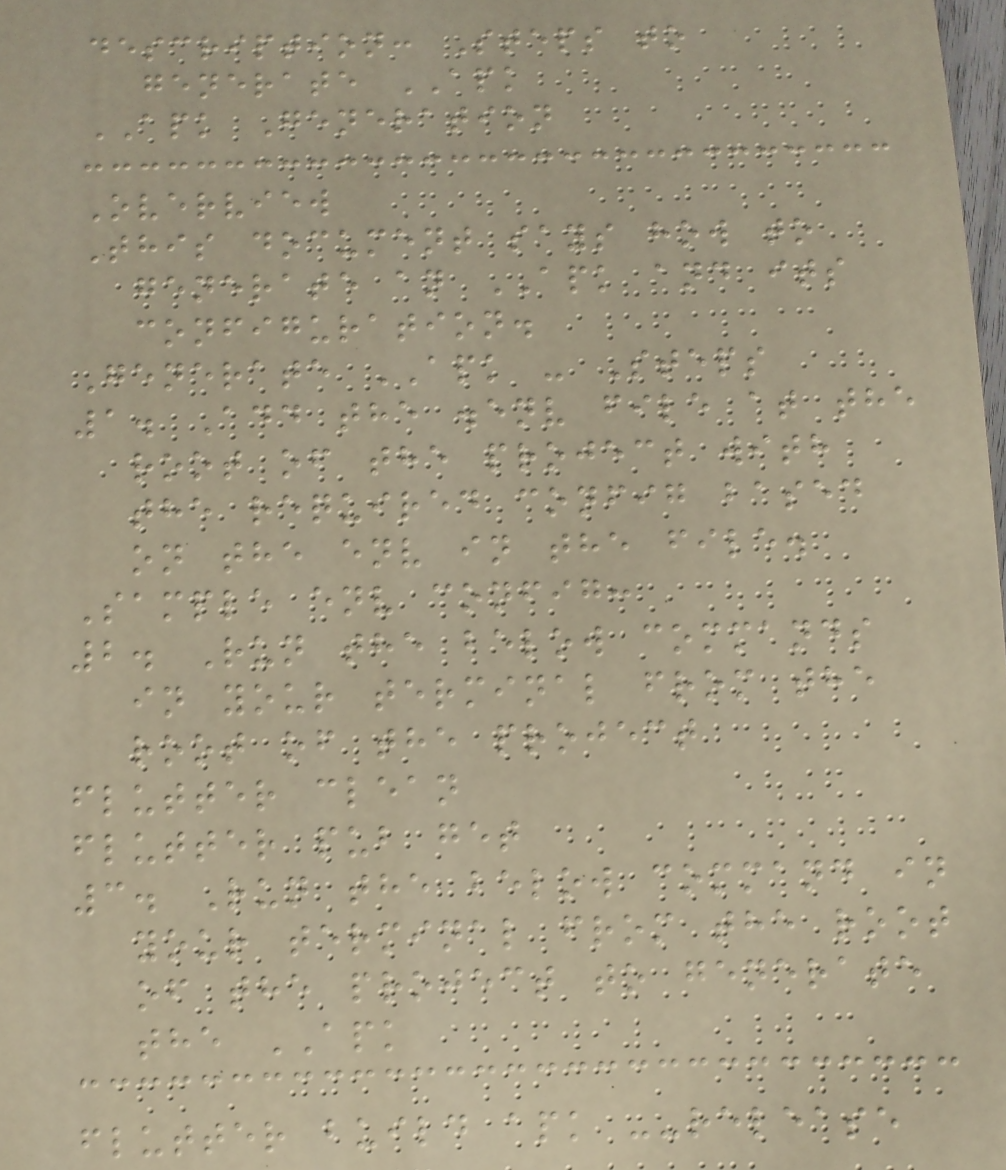description: Steps to
generate APK
APK Generation
Overview
This document says how to
generate an APK and its
configuration.
Generate APK - Steps
1. Add the .env file at the
root of the project with
the required config based
on the env in the file.
Sample env config:
2. Run the below commands
in your terminal from the
root of the project
flutter clean
flutter pub get
3. Run the below command in
your terminal from the root
of the project to generate
the APK
flutter build apk --release
